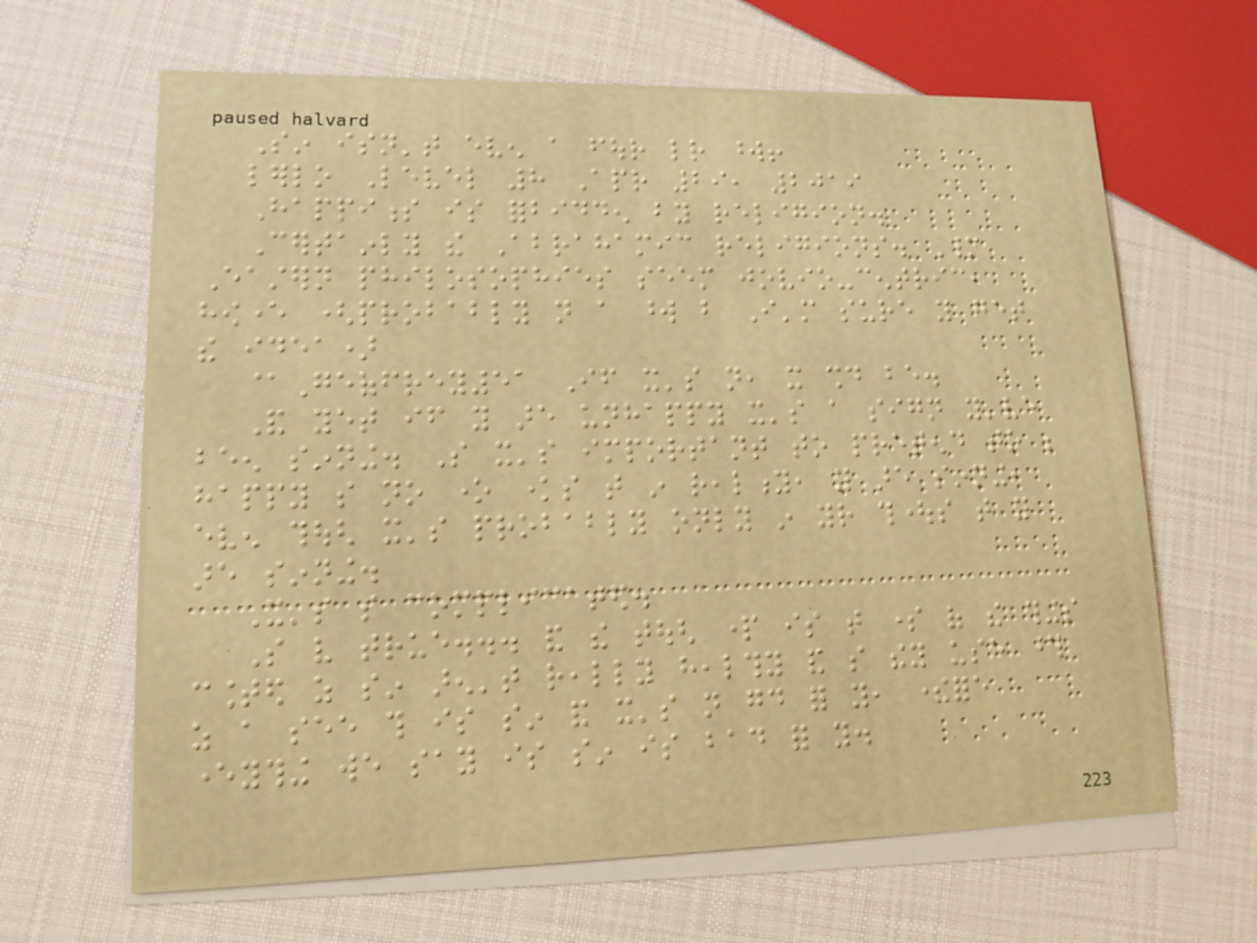Sin isn't even a four letter word!
lerlo Level 8 Apr 29, 2019
Happiness is forbidden by religion.
Certainly the Abrahamic religions. Many
Eastern philosophies seem jovio-centric,
however (probably not a word but I'm sure you get
the idea)
@Geoffrey51 If it's not, it should be.
And yet if you are unhappy it's a sign you've
been sinning. So it's important to pretend to be
happy so no one knows that in reality, you are sinning,
even though it's probably only in your thoughts that you
are sinning.
It's so complicated.
So very true... and the tough part is that some of the things
counted as sin aren't really healthy and so they use those
as a see this is sin and it's not good for you, therefore
everything we say is sin is bad for you.
